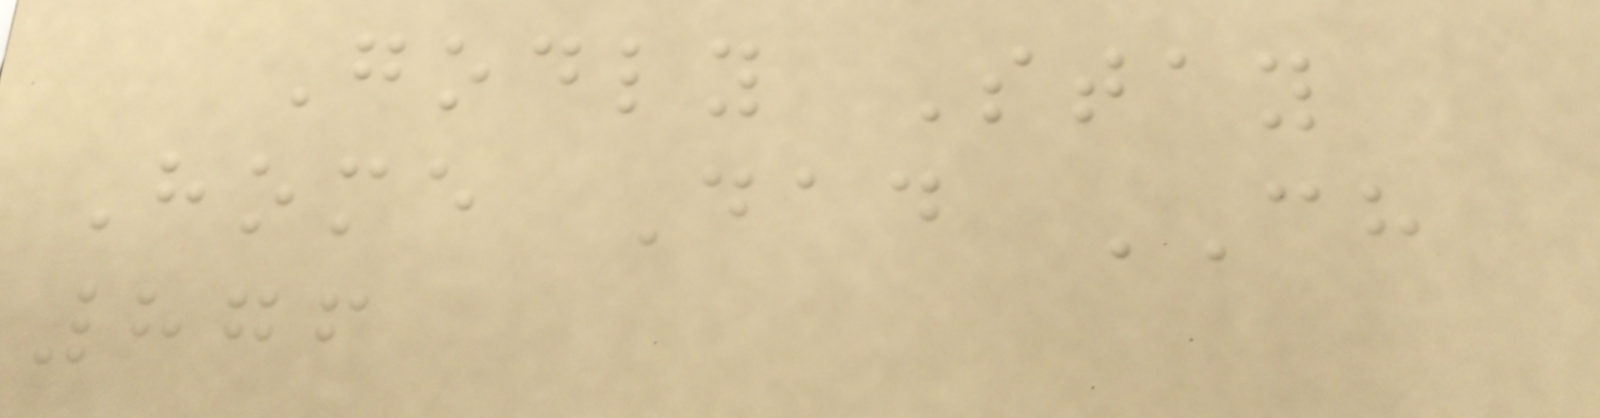Godly Stay
Home Dad CH
876
